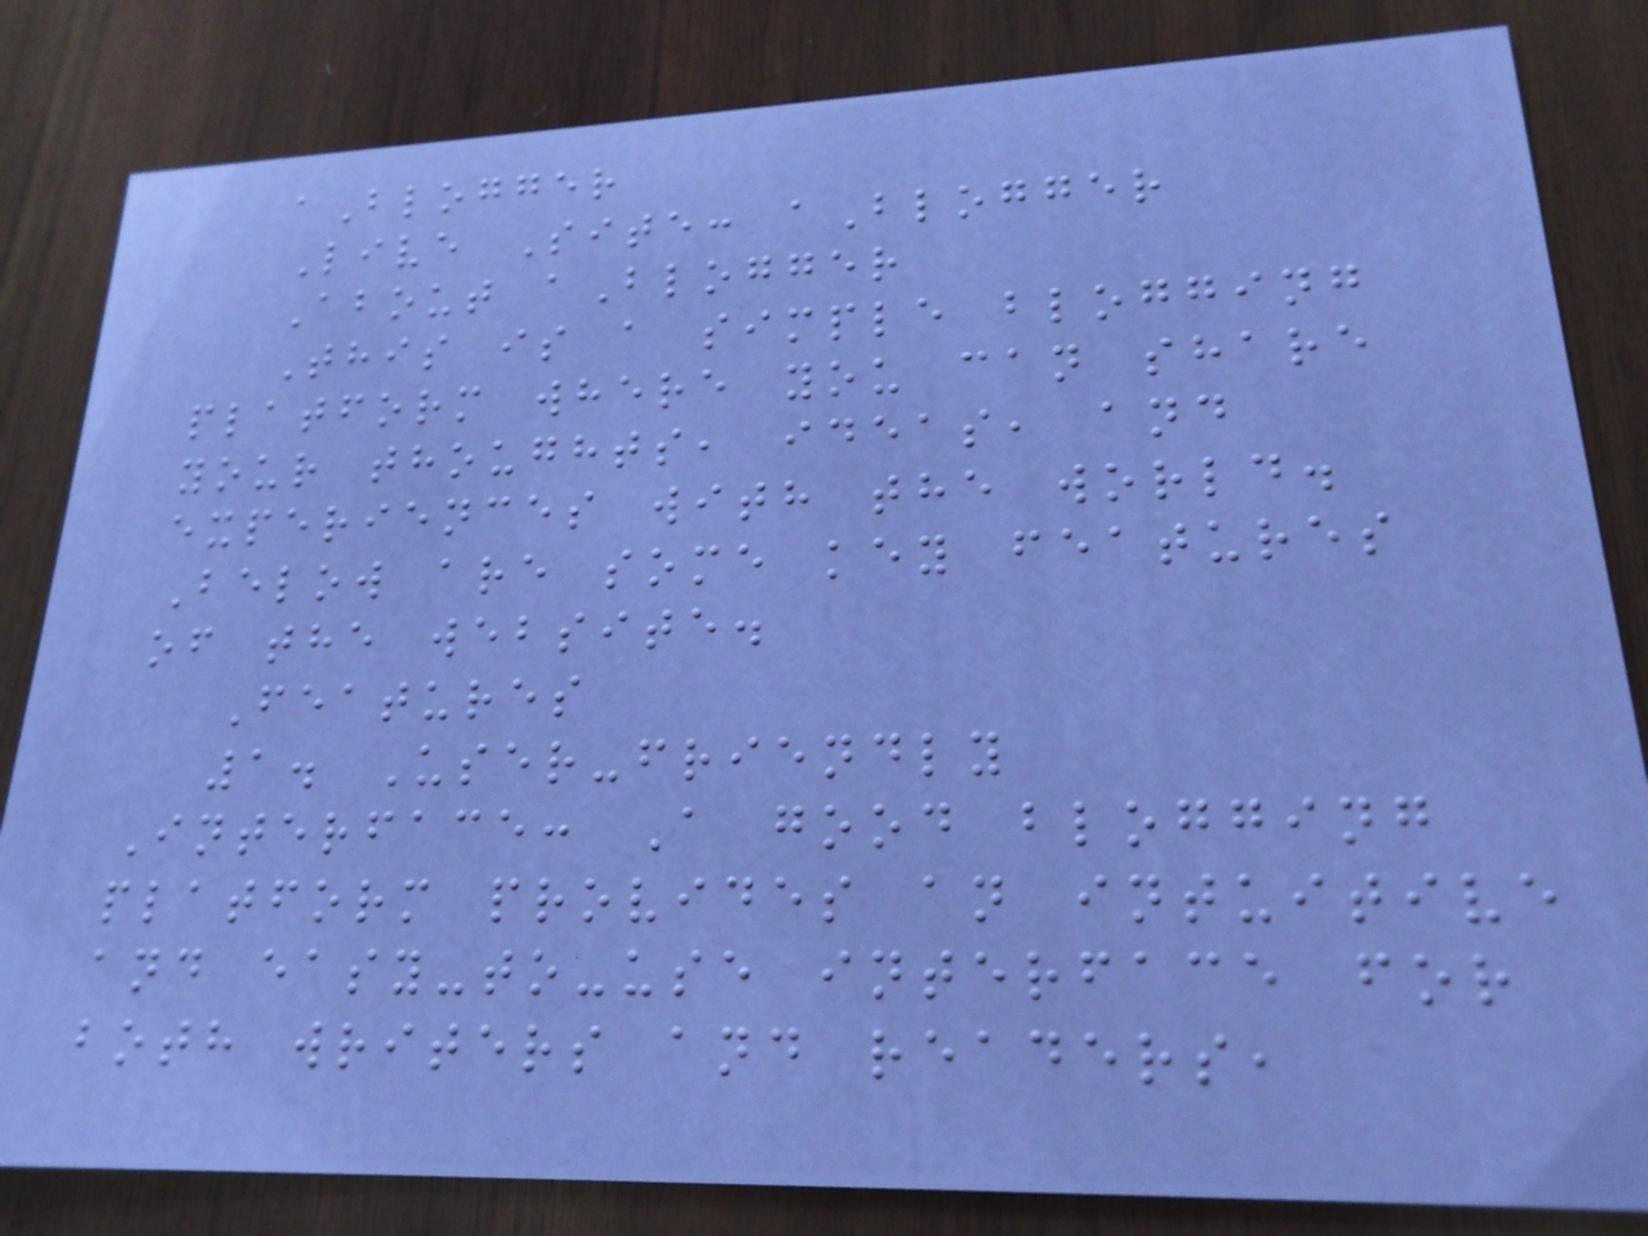aBlogger
Live Site: aBlogger
About aBlogger
This is a simple blogging
platform where you can share
your thoughts, ideas, and
experiences with the world.
Below are some key features
of the website.
Features
1. User-friendly
Interface: A good blogging
platform provides an intuitive
and easy-to-use interface for
both writers and readers,
